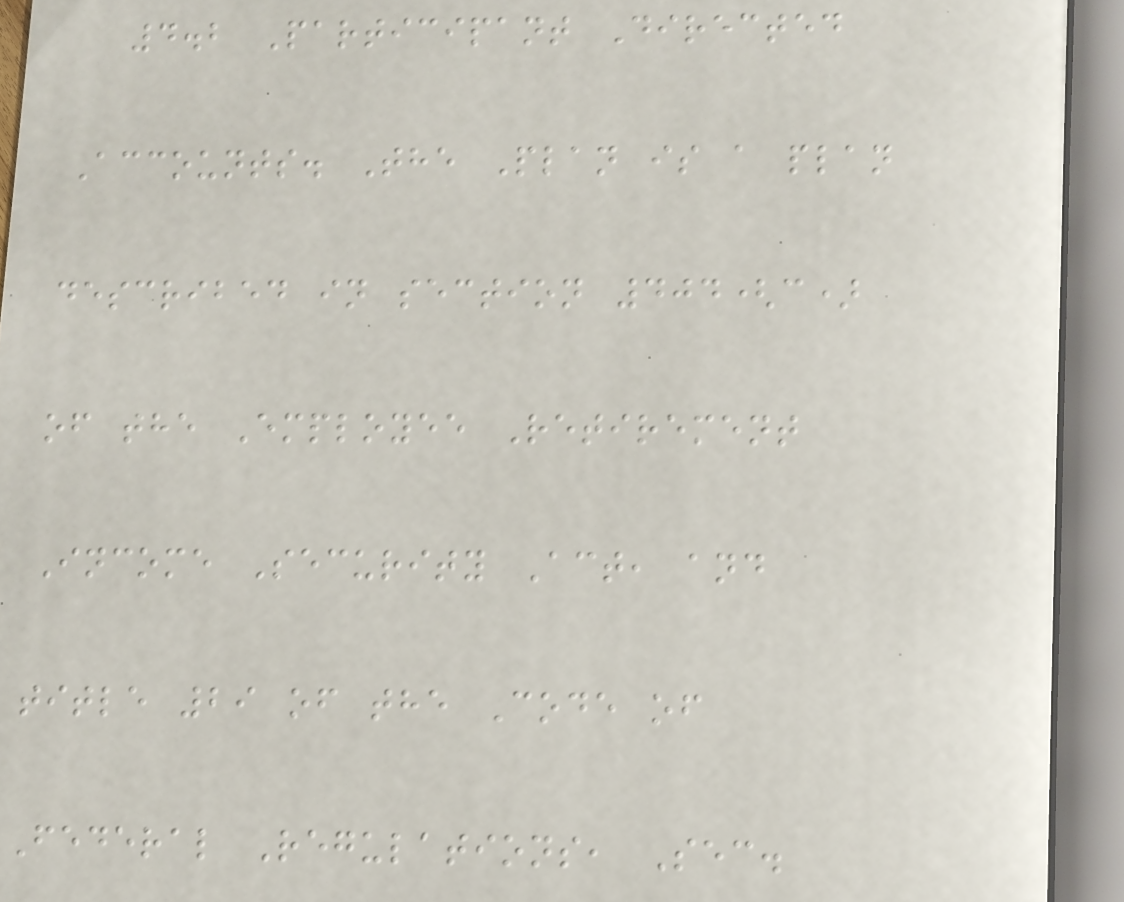4.2 Participant Directed
Accounts. The Plan is a plan
described in section 404(c)
of the Employee Retirement
Income Security Act, and
title 29 of the Code of
Federal Regulations, Sec.
